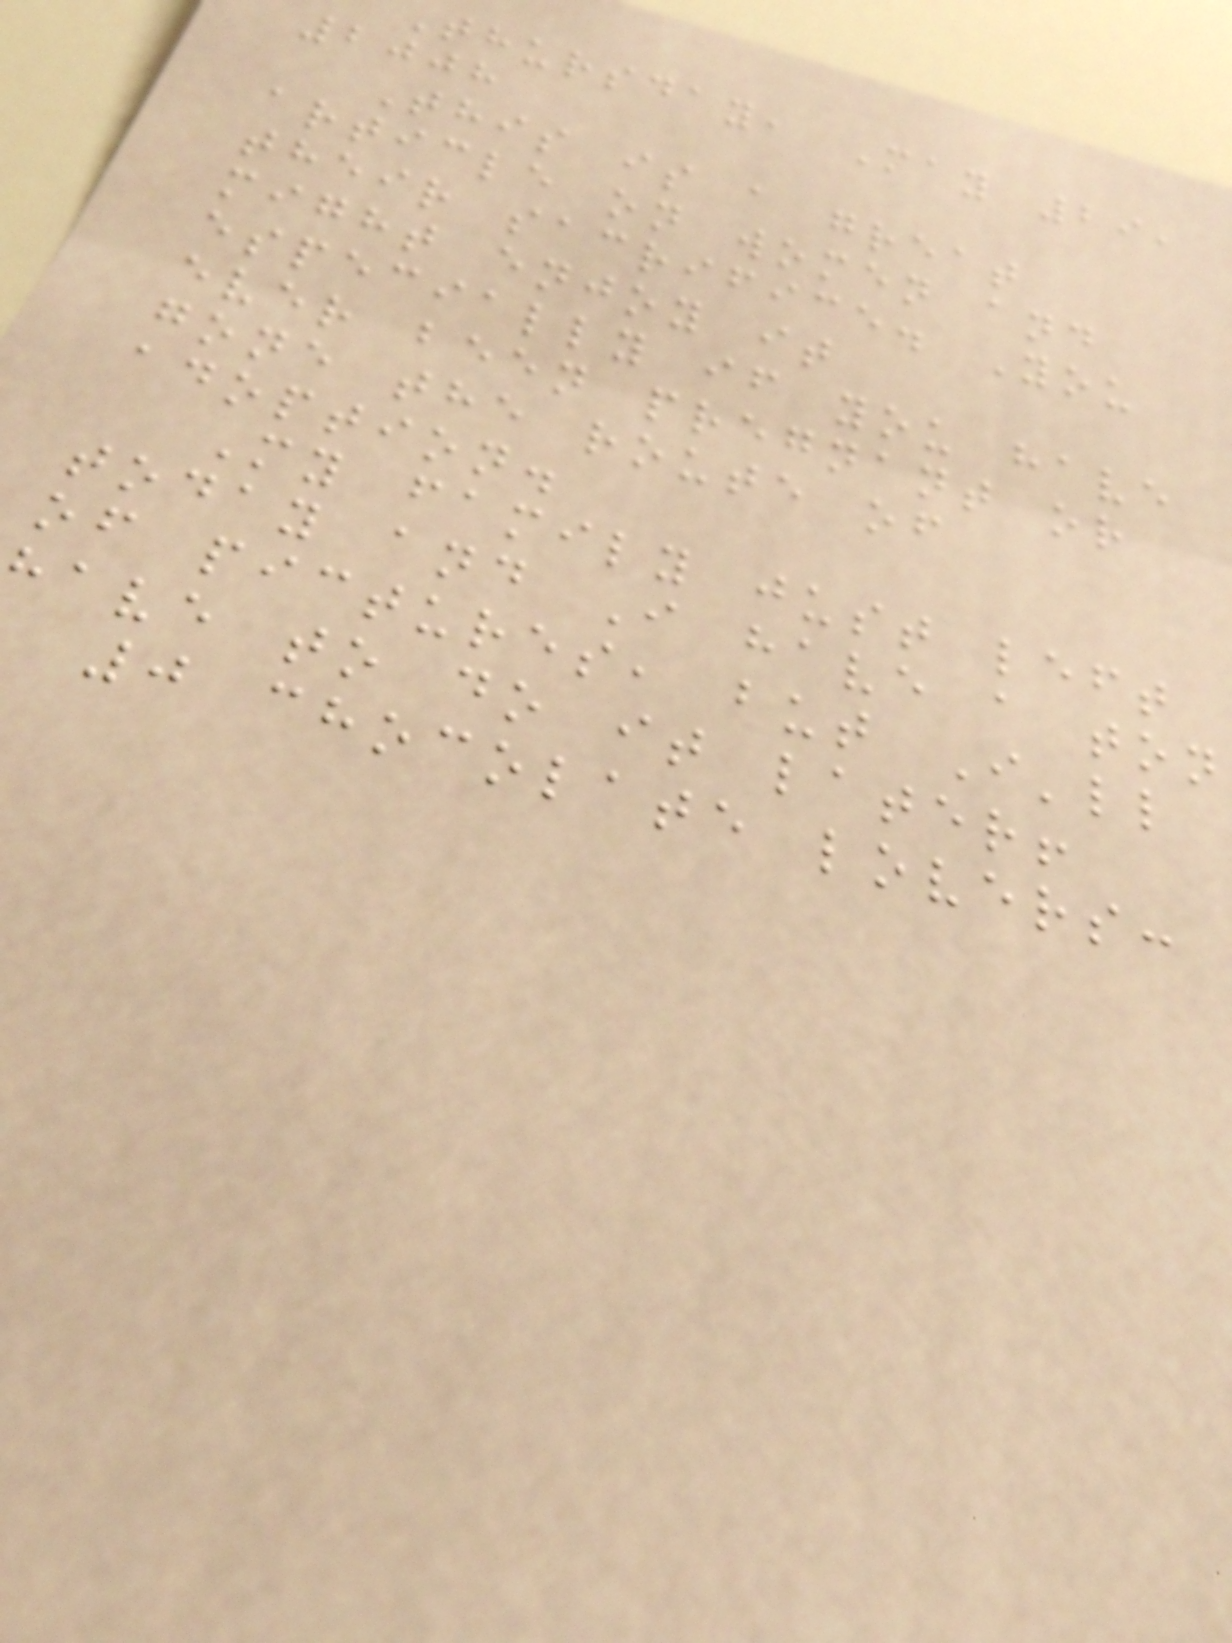thursday, May 29,
2008
This is a great
article on women and
their sacrifice. You
might enjoy it
especially if you have
ever been pregnant or
gone the route of
adoption.
My family just left
today and I have a ton
of pictures, but I'll
ave to do it later!
0 chocolate lovers:
